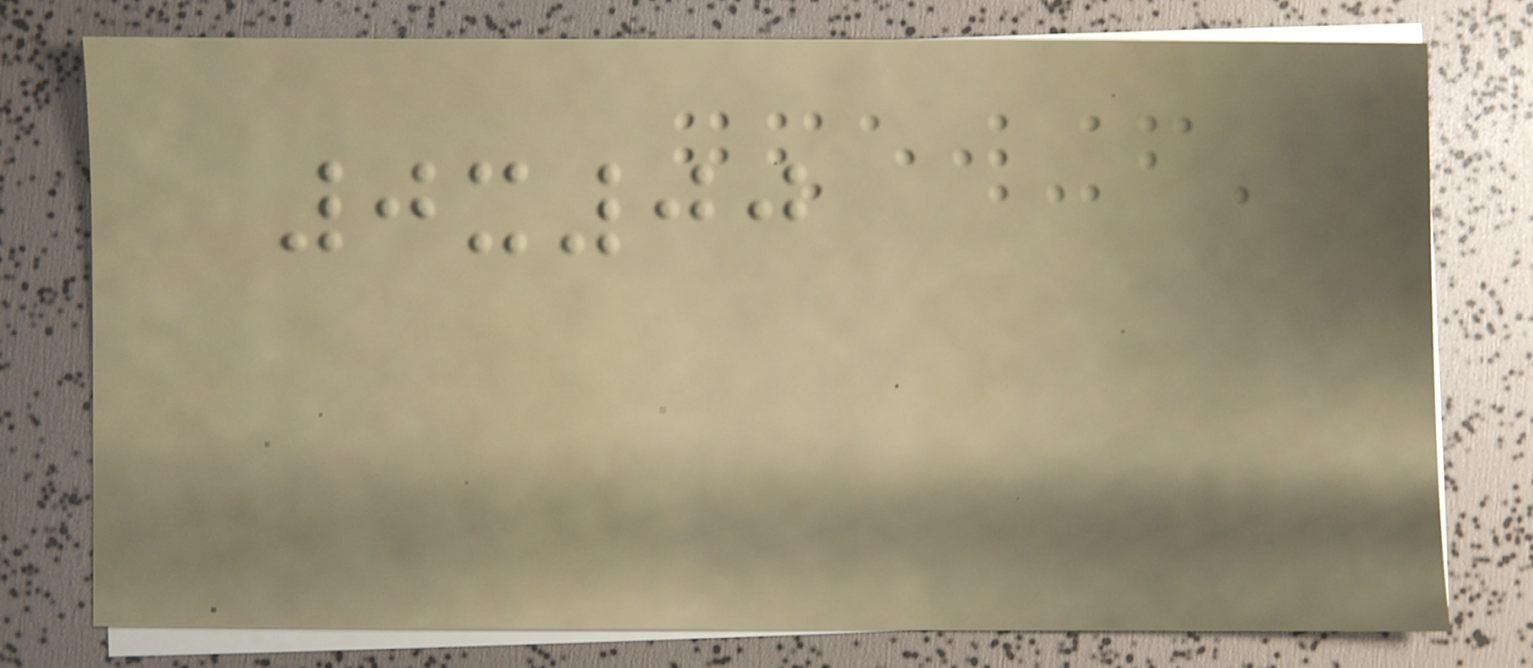0x00
